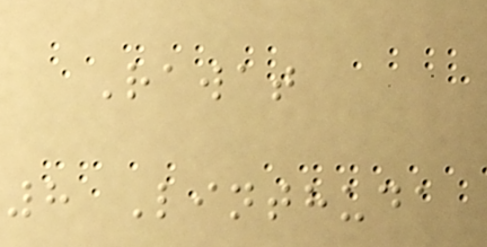Rawat
8 Linthuda
